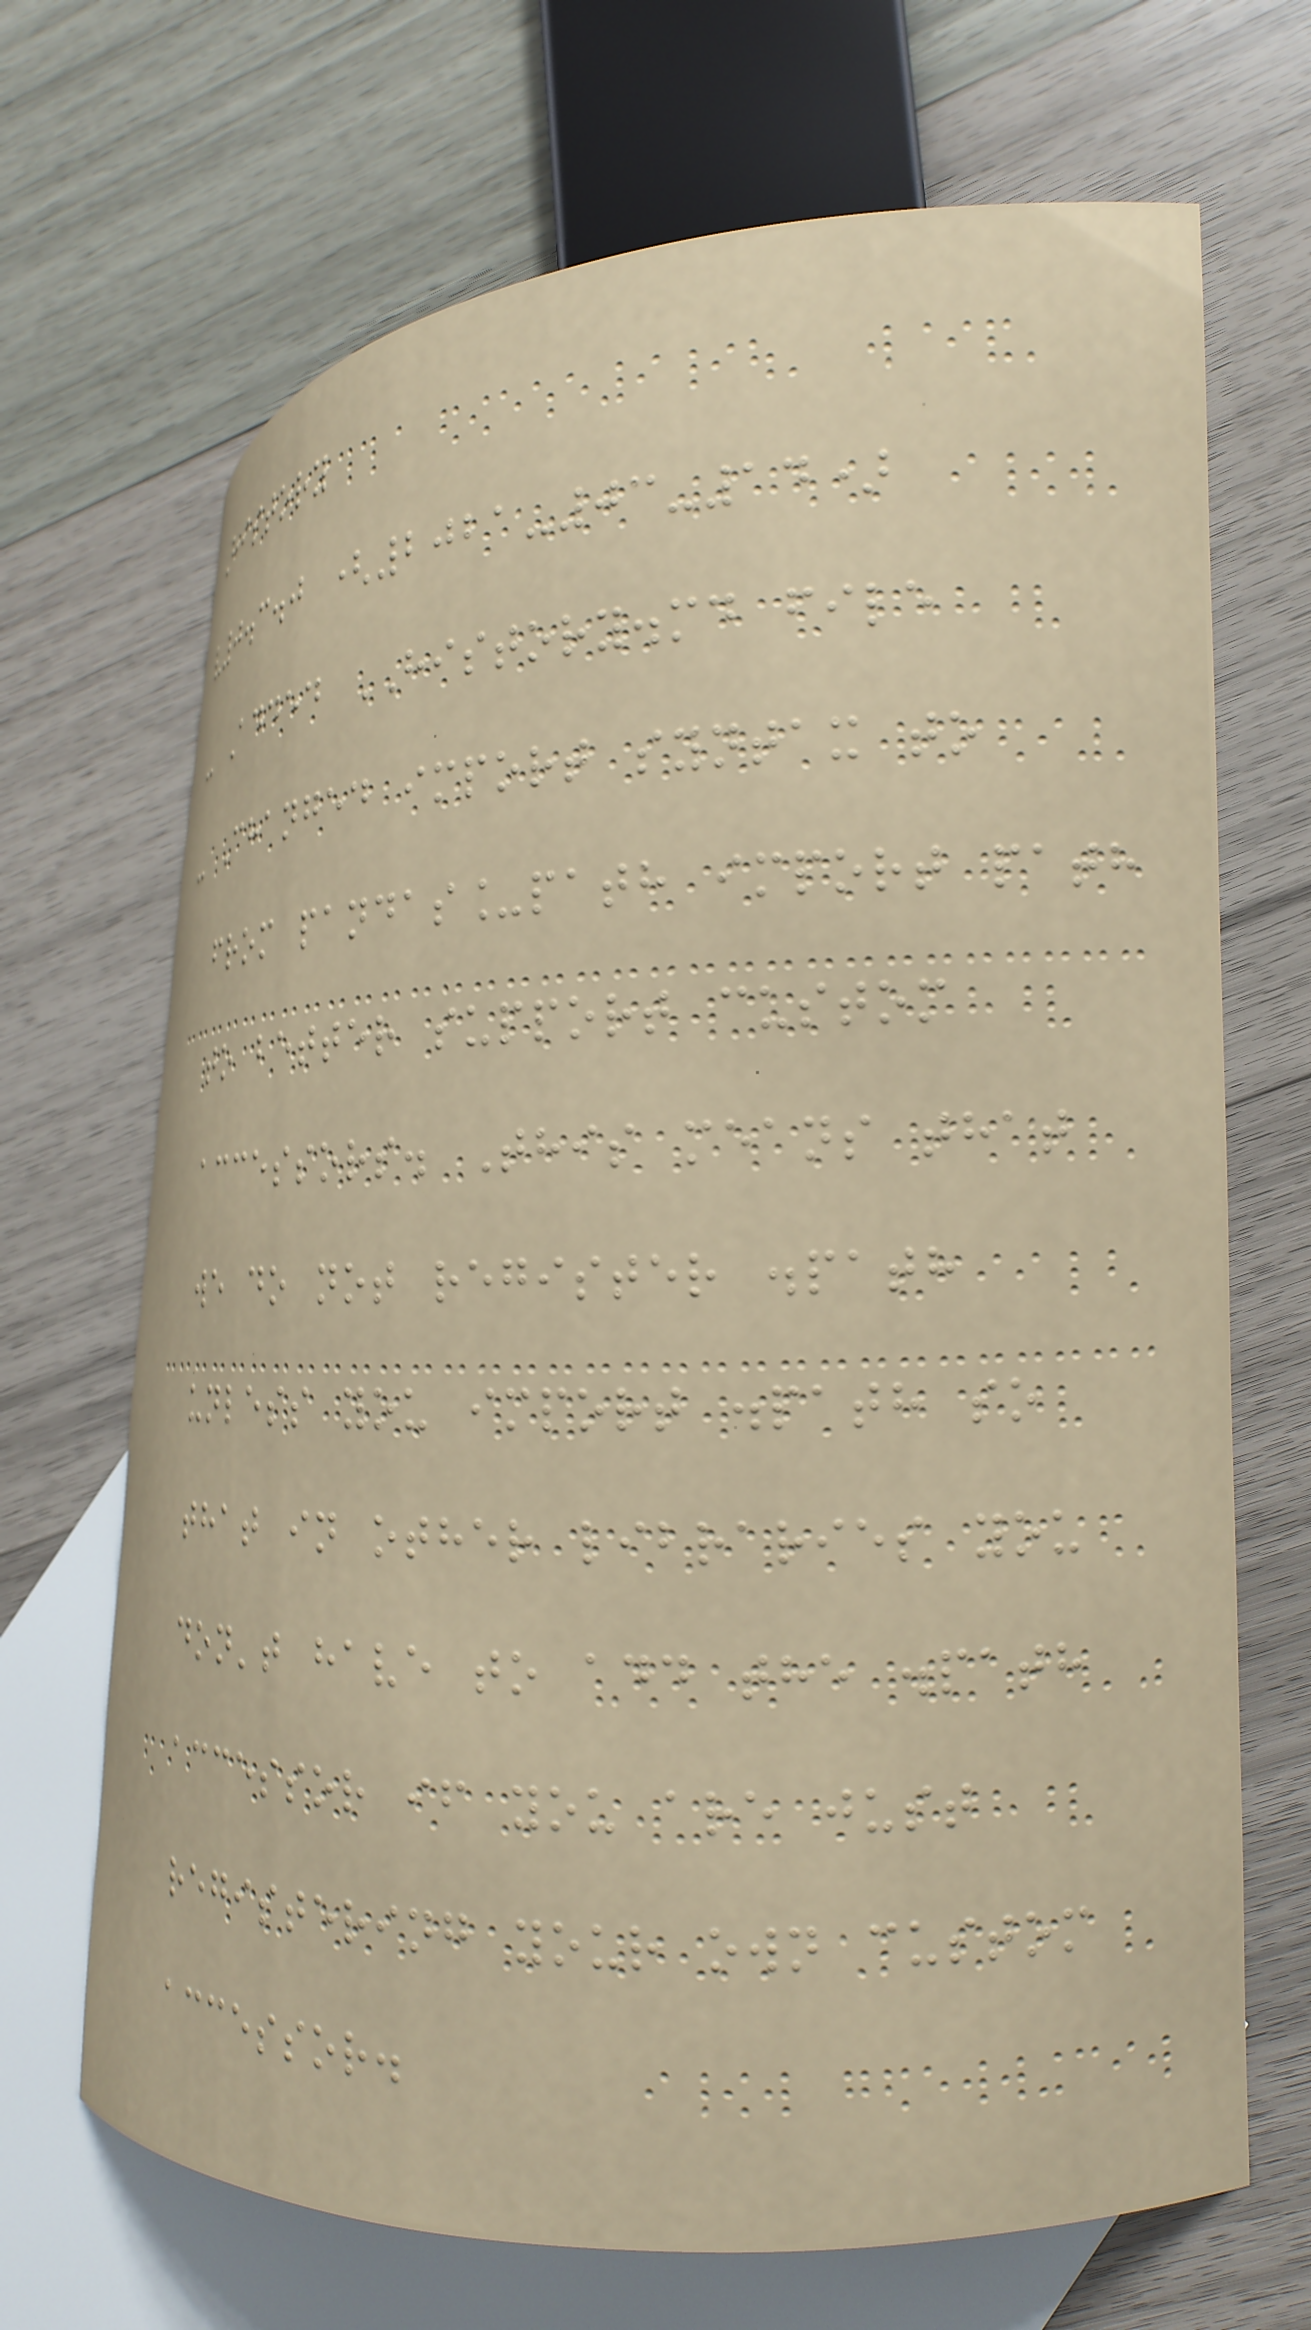History
v0.3.0 (2021-03-14)
- Added HISTORY.md file
- Changed import syntax to
from pandas_path import path
to better support custom
accessors. This means that
we do not register .path
unless you import .path so
that in other libraries you
don't have to add the .path
accessor if you are just
registering your own custom
accessor.
